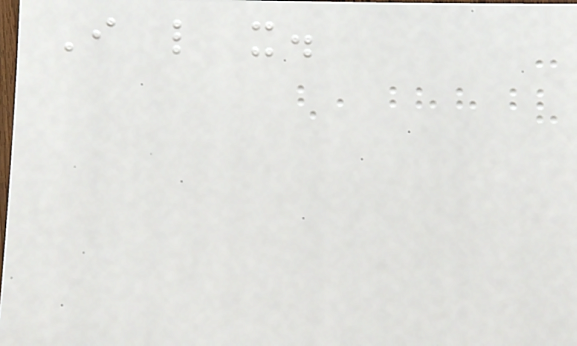I like it.
